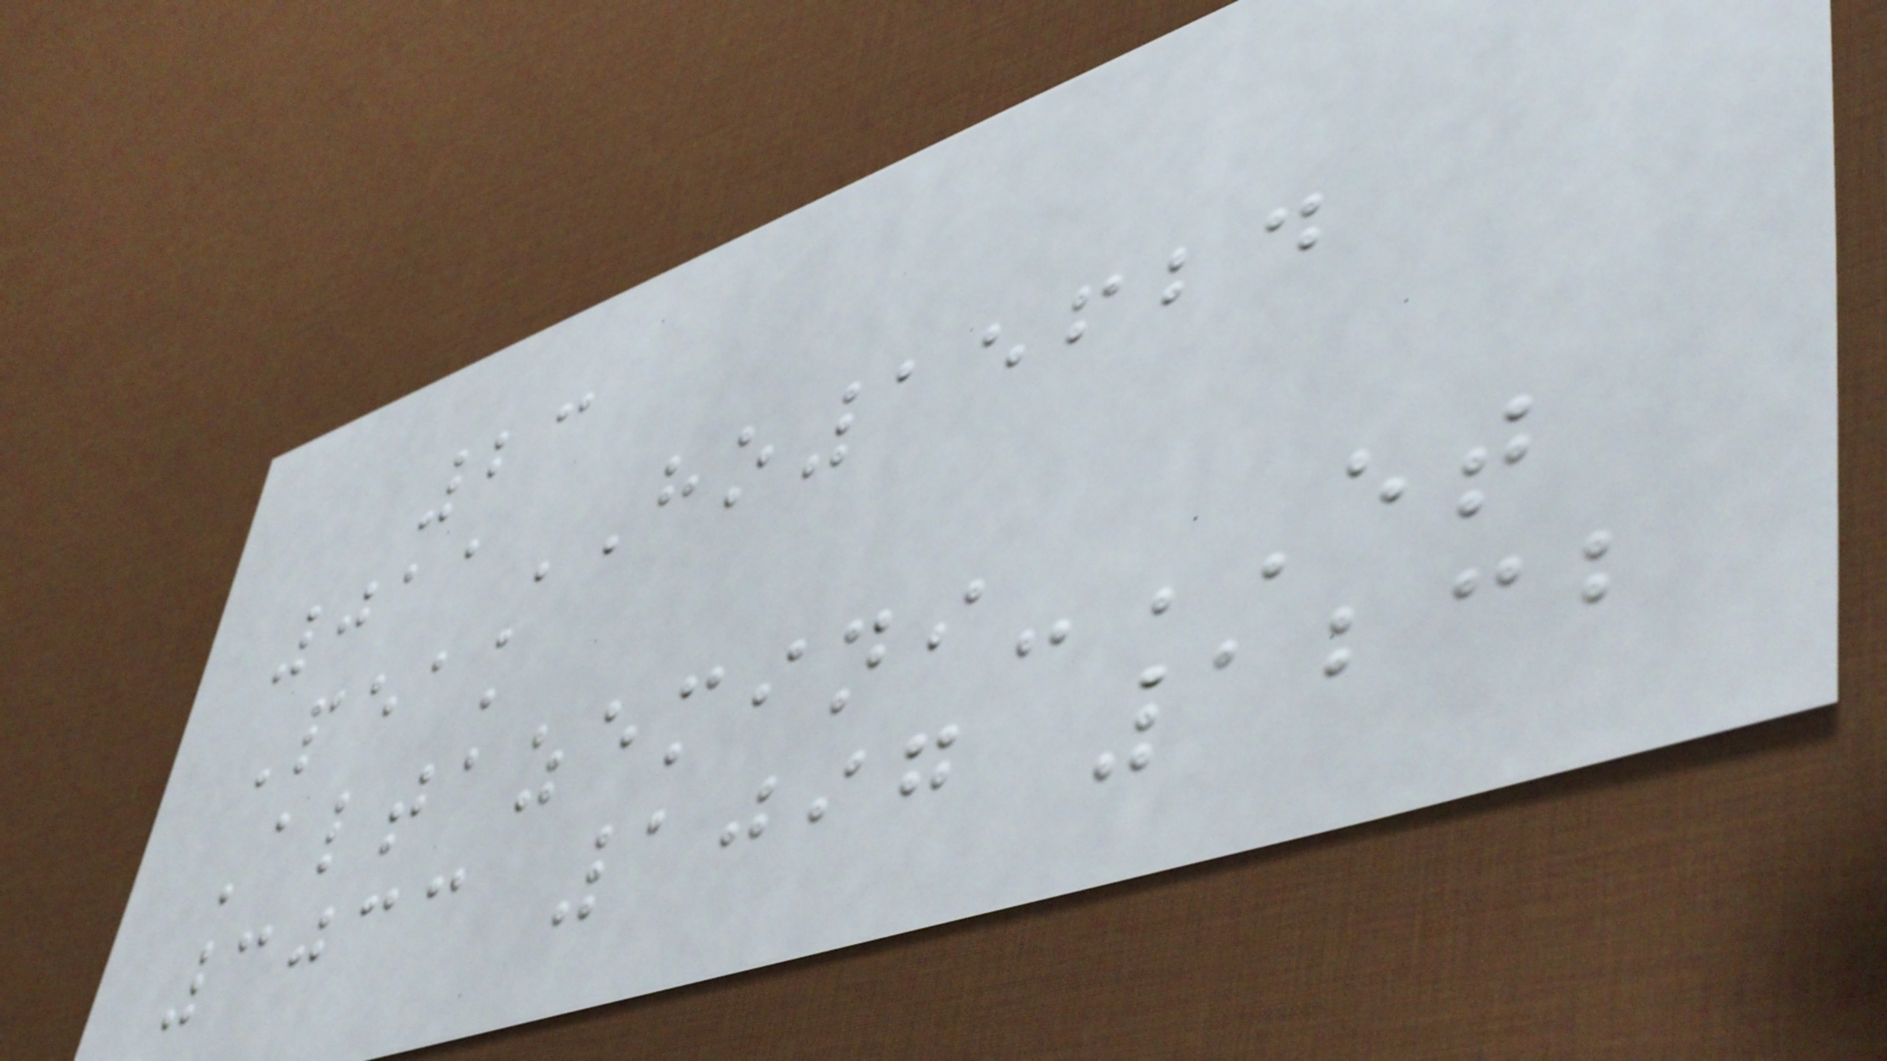23
011HO15624
Peak
Altazemini-ET
3033 1097 1232
